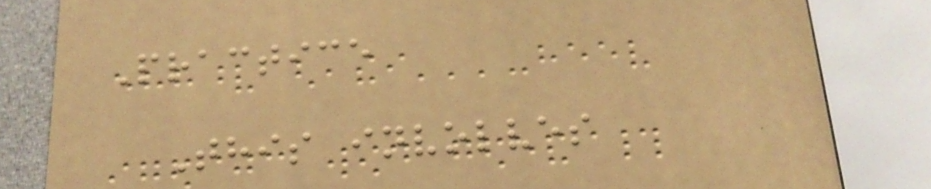Practice
This involves
